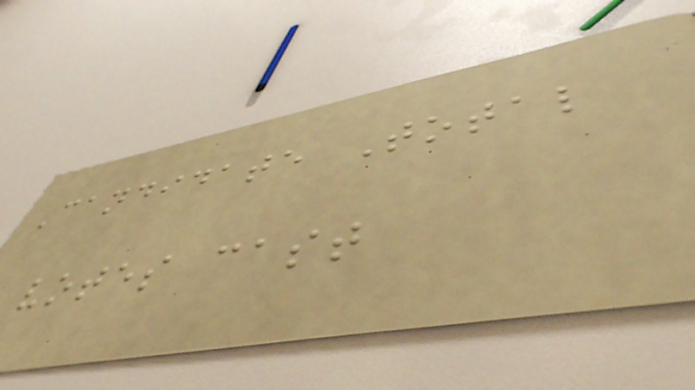Candidate Total
votes cast
